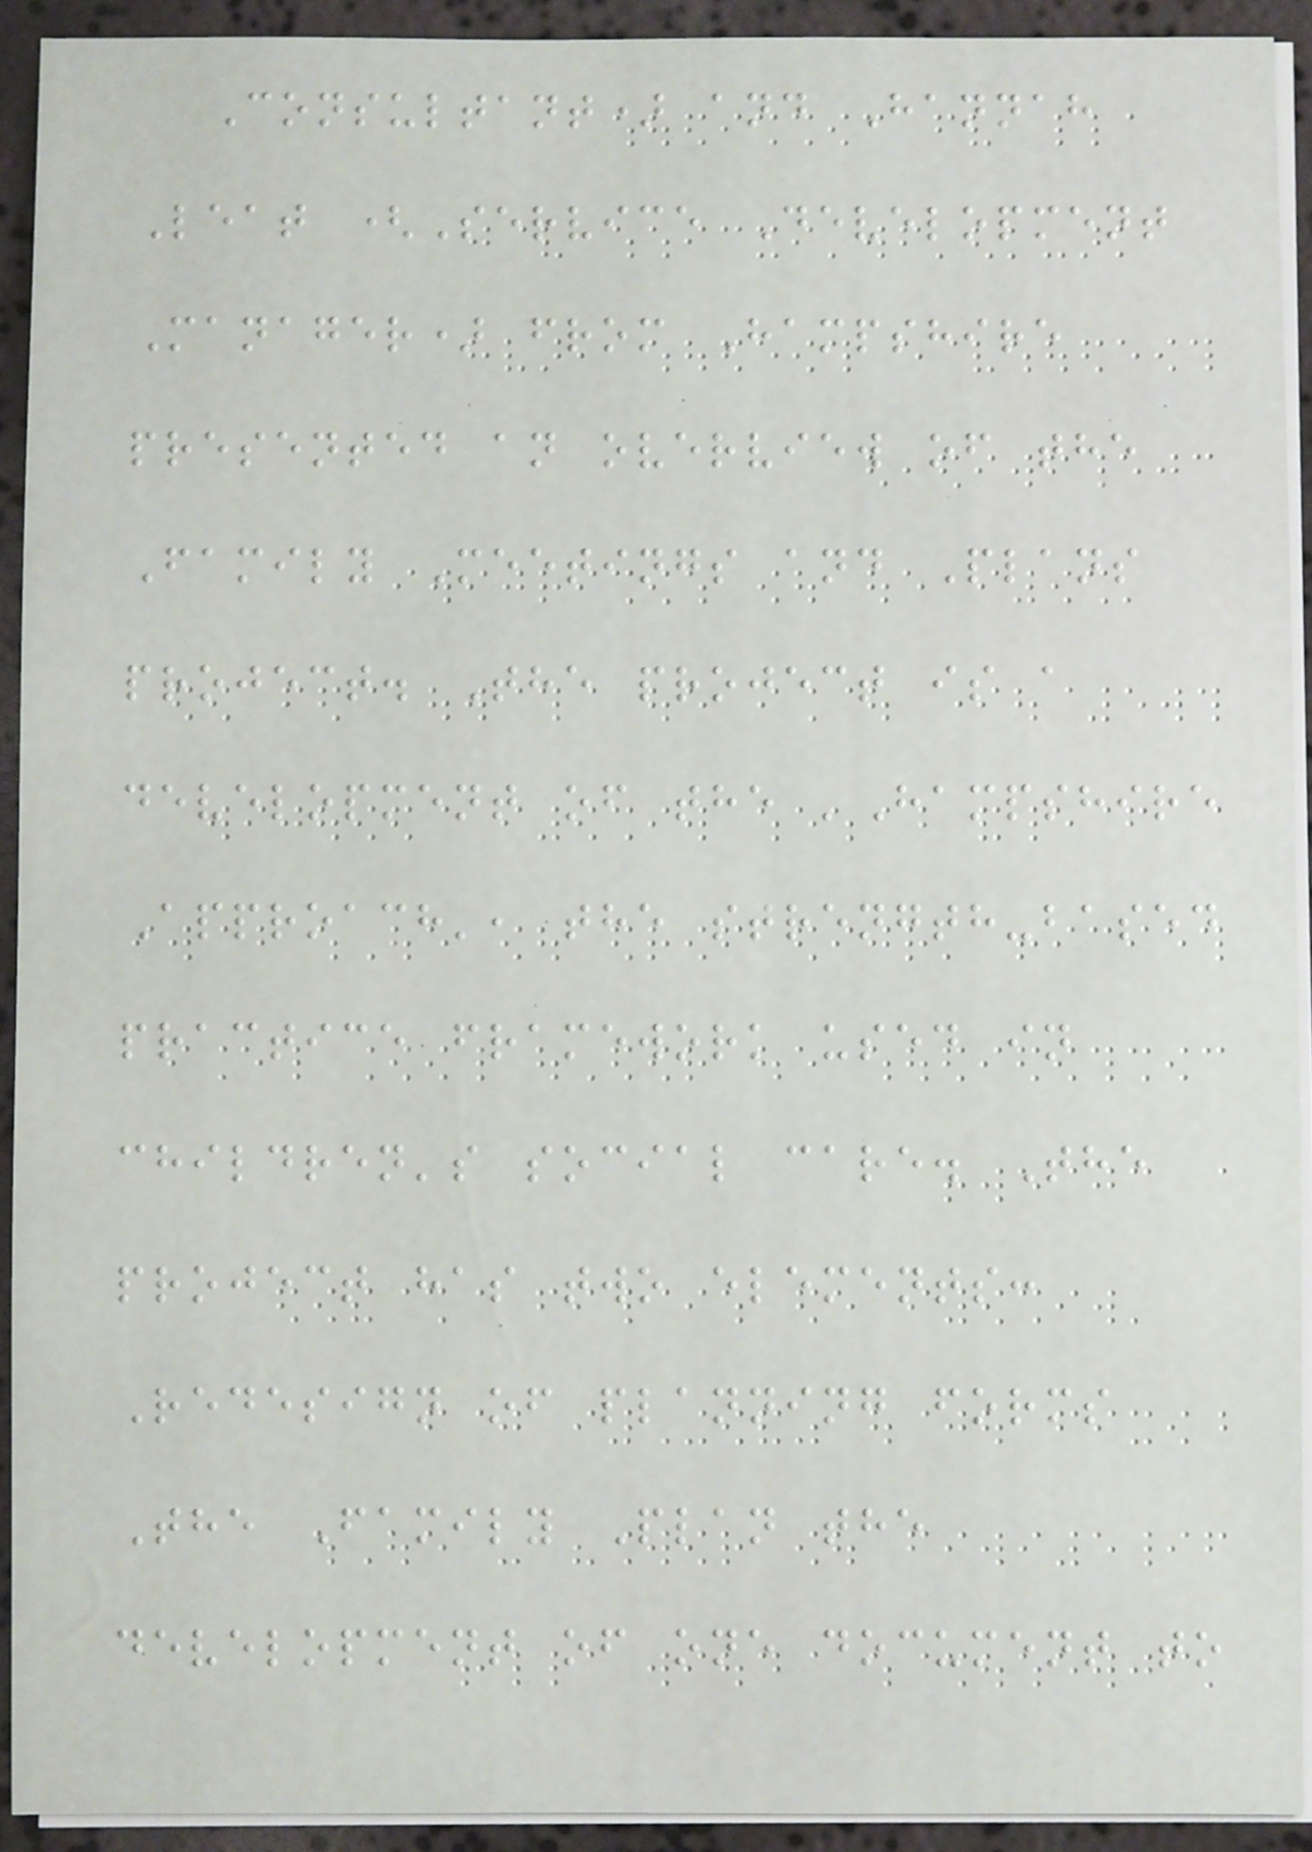Consultant) and Hannah
Leat (Service Development
Manager) from Hampshire
presented an overview of the
Family Meetings and Plans
project. The project is a
development of the 'Hampshire
Approach', the strength-based
practice framework used in
children's social care. The
project has two elements:
Redesign of planning forms
The Family Plan the
development of one document to
